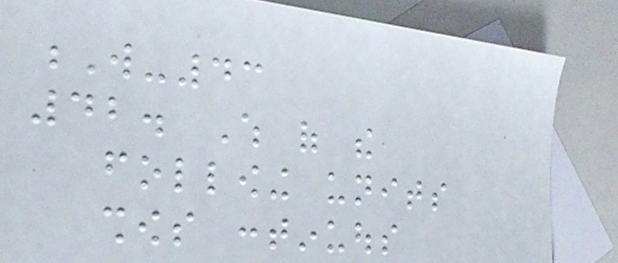W-43
42. Which of the
following units
shows continuous
